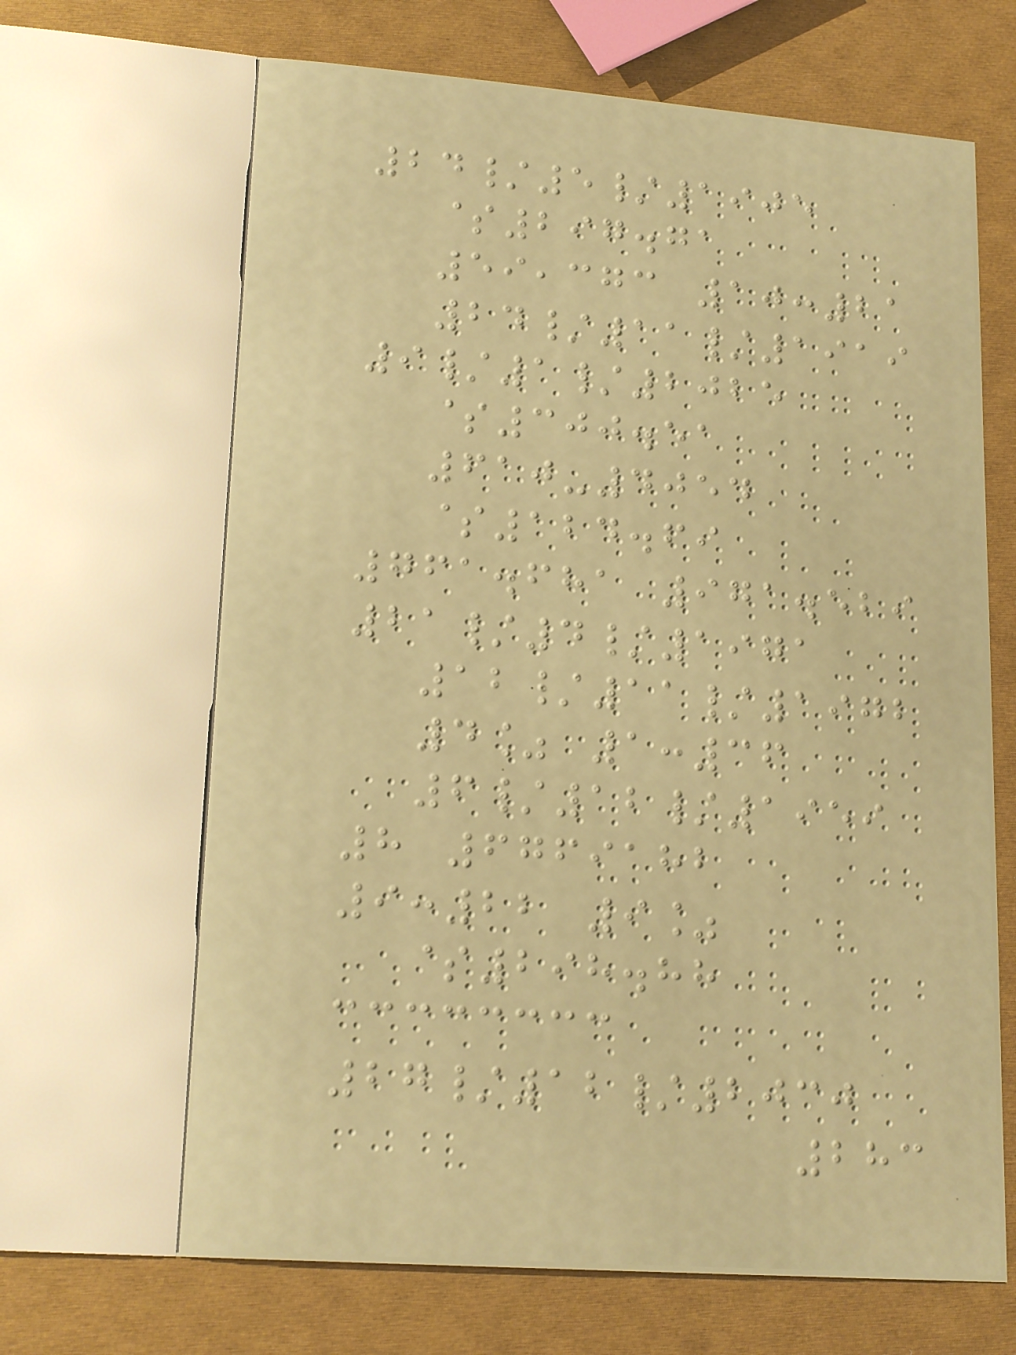24/5/1905
$297.71
59,373 10:21
24/11/1919
9/1/2025
$300.51
610-4054
$124.69
761.681 971.529
21/4/1971
12/11/1972
4% 1:36
6/12/1959
8 6769182
9:22 9%
$298.88
27/12/2030
283
